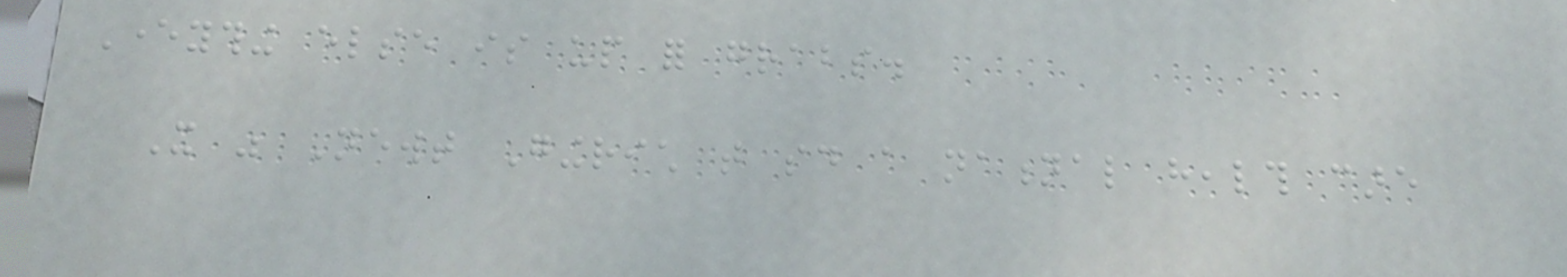Everything else is up for grabs.
It was Newt Gingrich that said a national health care
